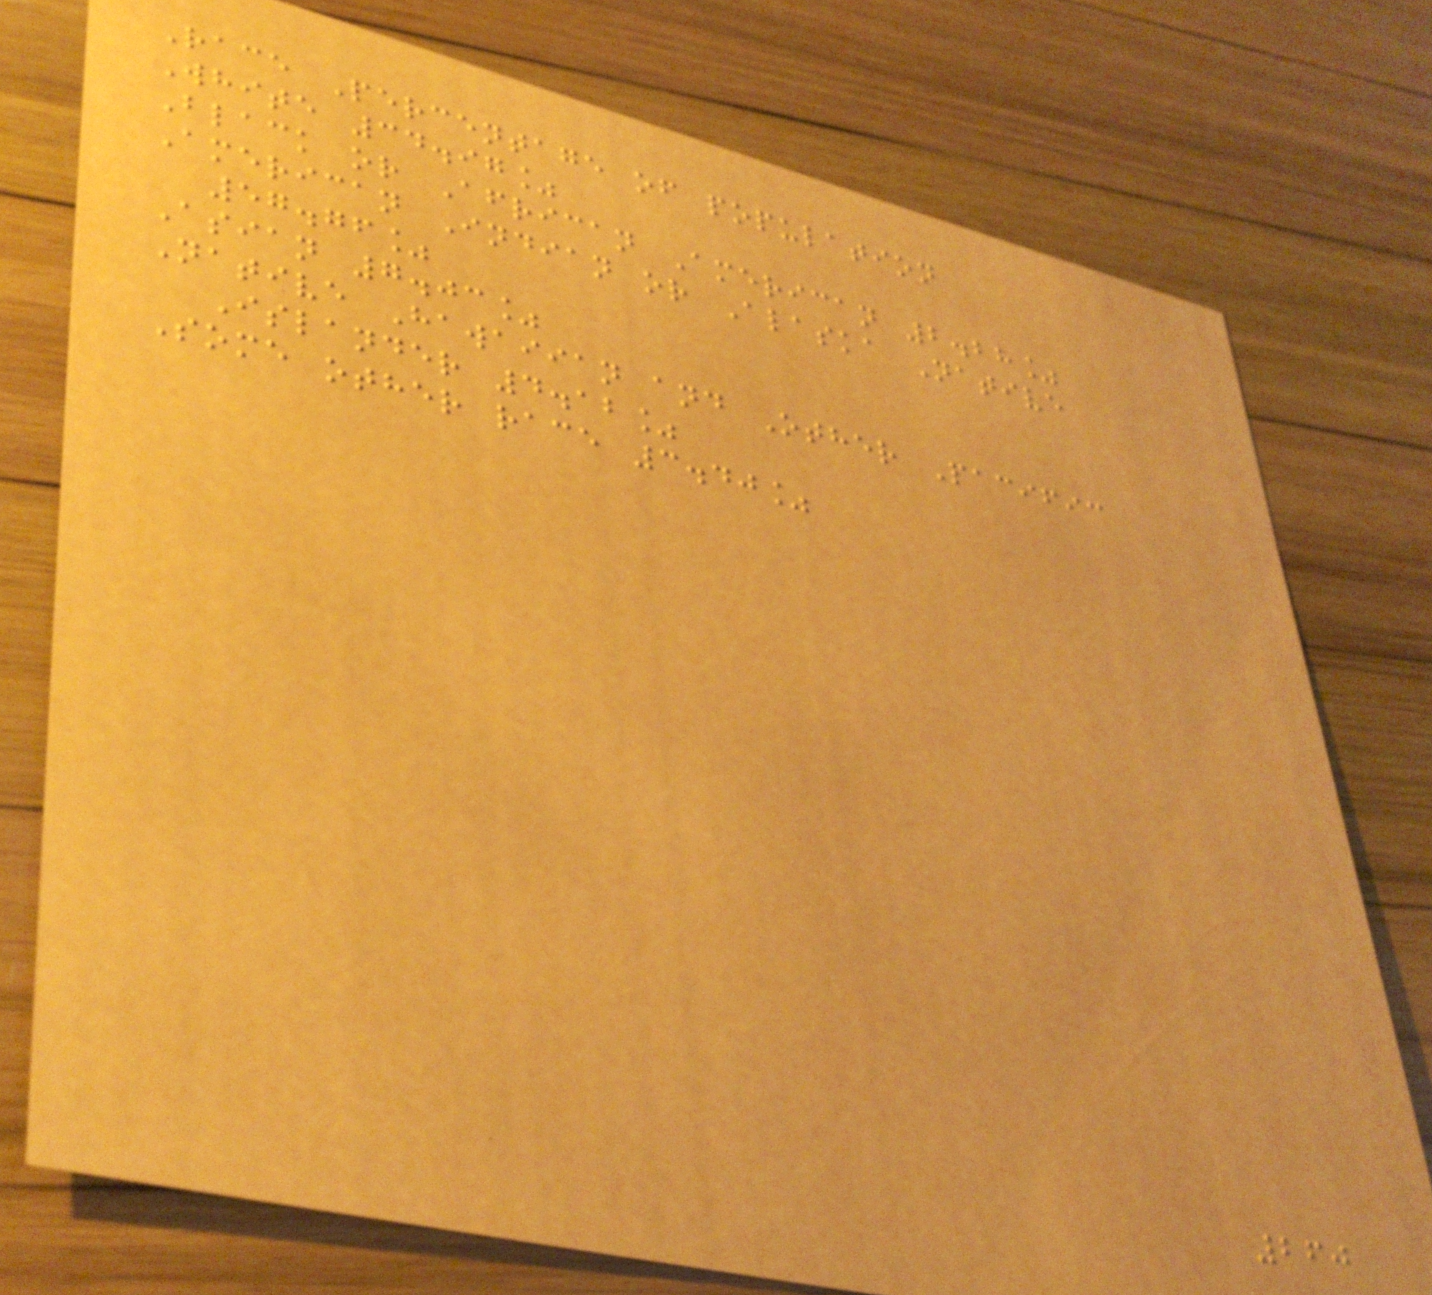Race Percentage of population
White 34.97%
Black or African American 2.28%
American Indian or Alaska Native
57.76%
Asian 7.03%
Native Hawaiian and Other Pacific
Islander 4.12%
Some other race 3.40%
260
